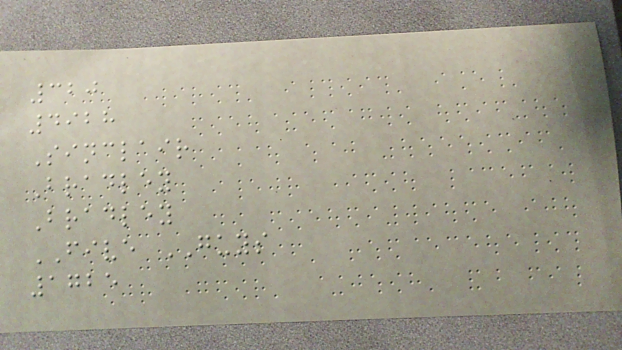320
4928
Sinclair
Bradley
Bradley
FIVE GUYS
1725
